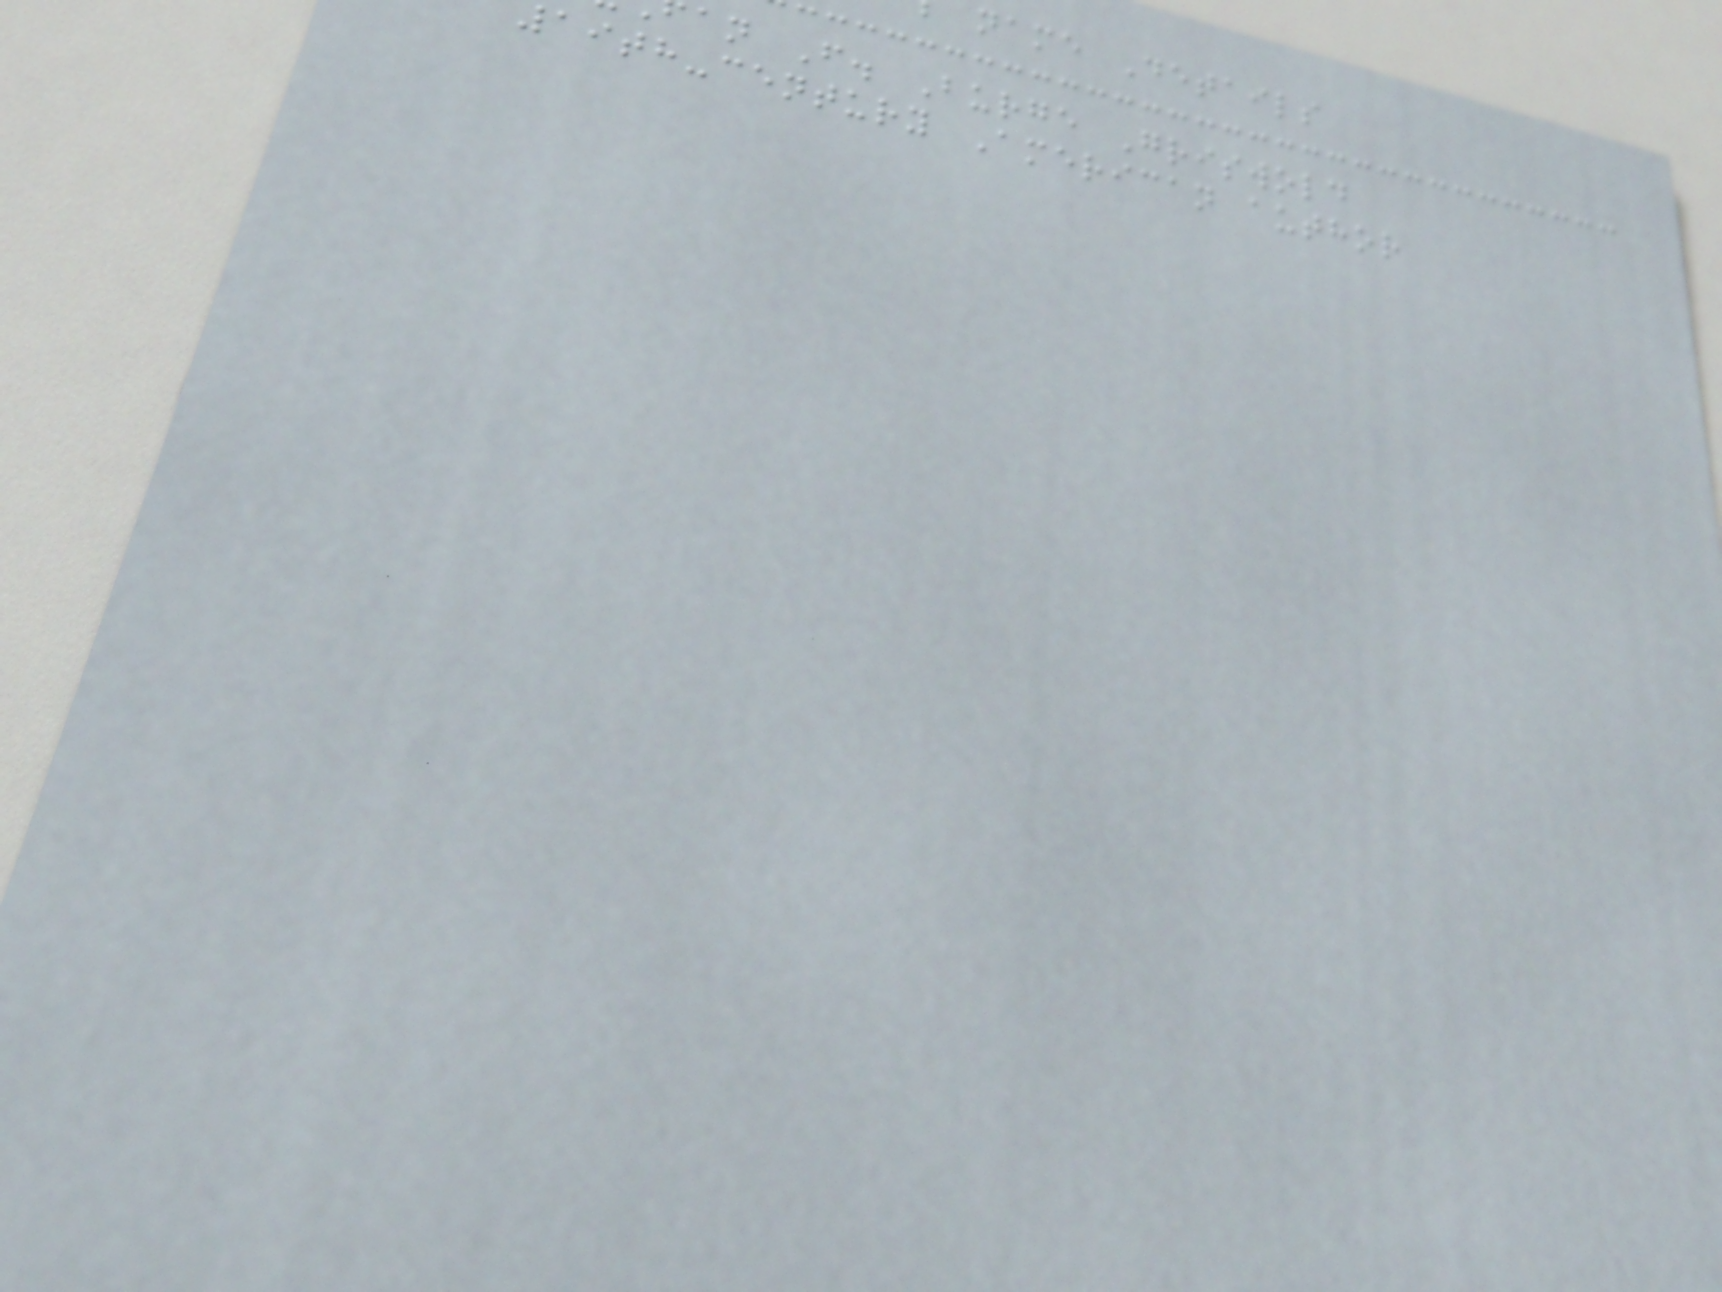name Details
an F. Burge Griswold
aith-century American author
